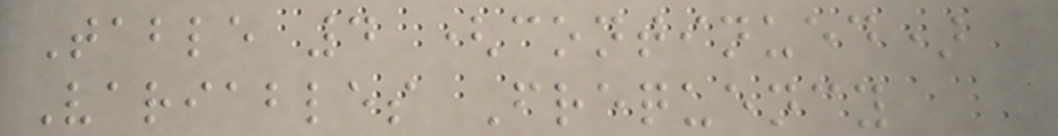Table 4 (continued)
Variables Frequency
